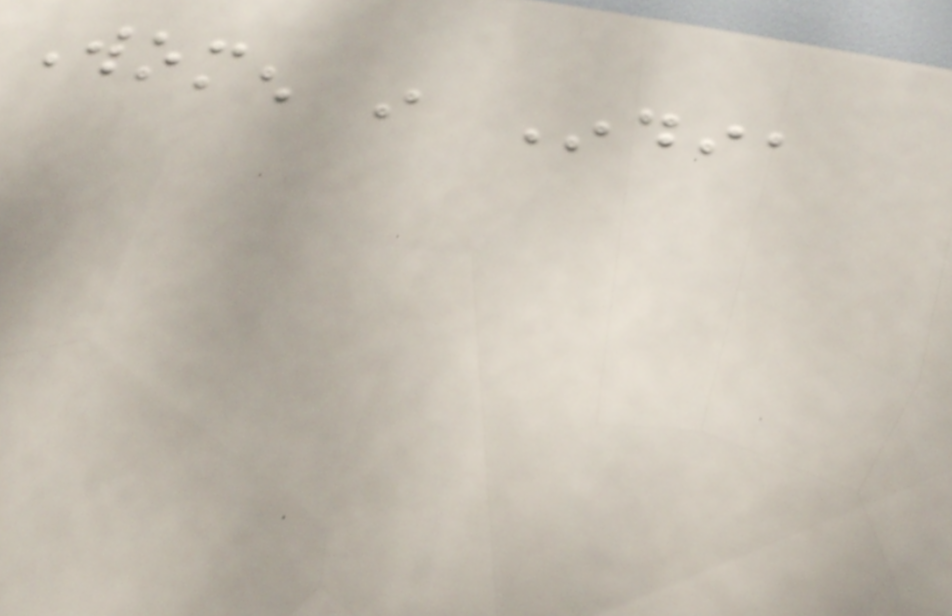Women in India
